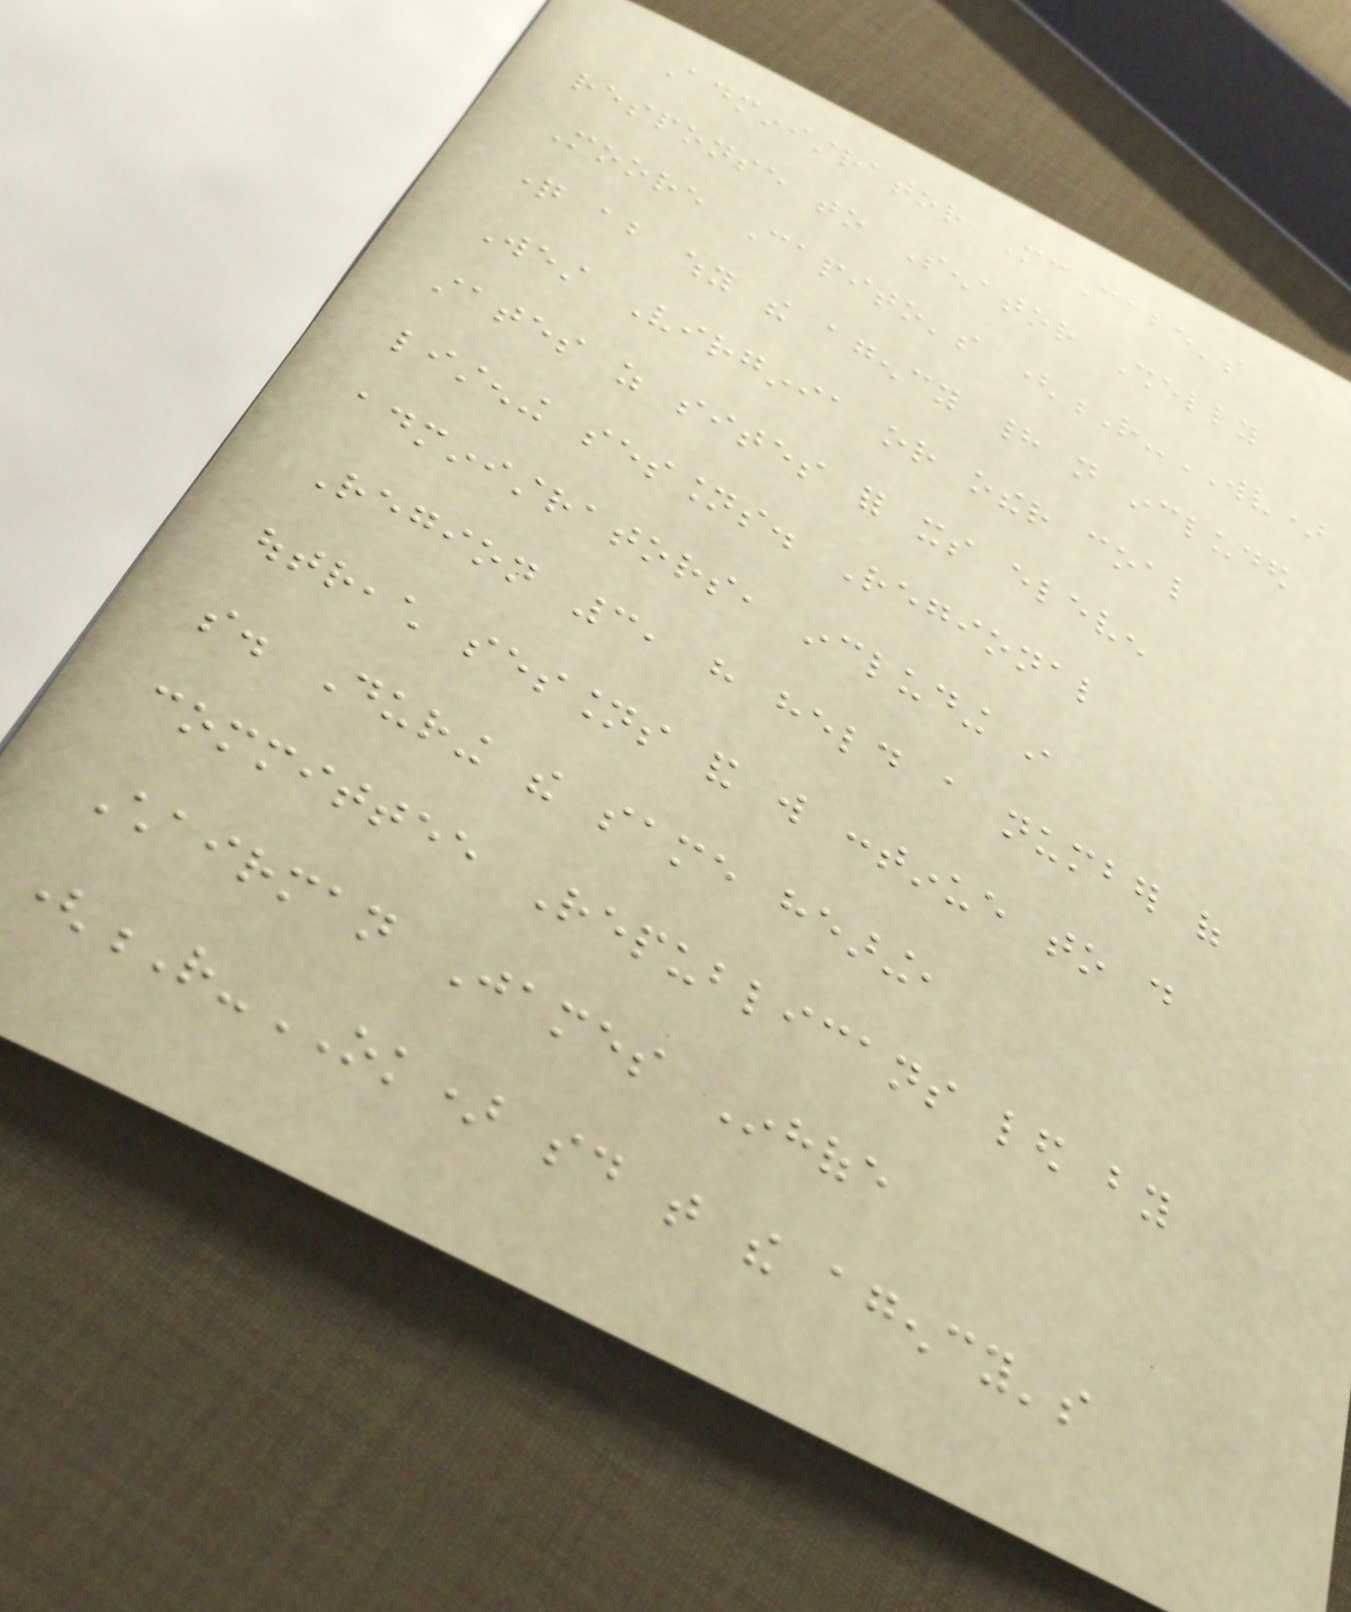Administrator McCabe's
response to Senator Shelly
Moore Capito's (R-WV)
question about why the agency had not included
West Virginia or other coal
states as sites for its eleven
listening sessions. Regional
administrators, including in
Region 3, have held a number of
outreach sessions and will continue to do
so. During the same hearing,
committee Republicans led by
Chairman James Inhofe
(R-OK) said that the agency's
